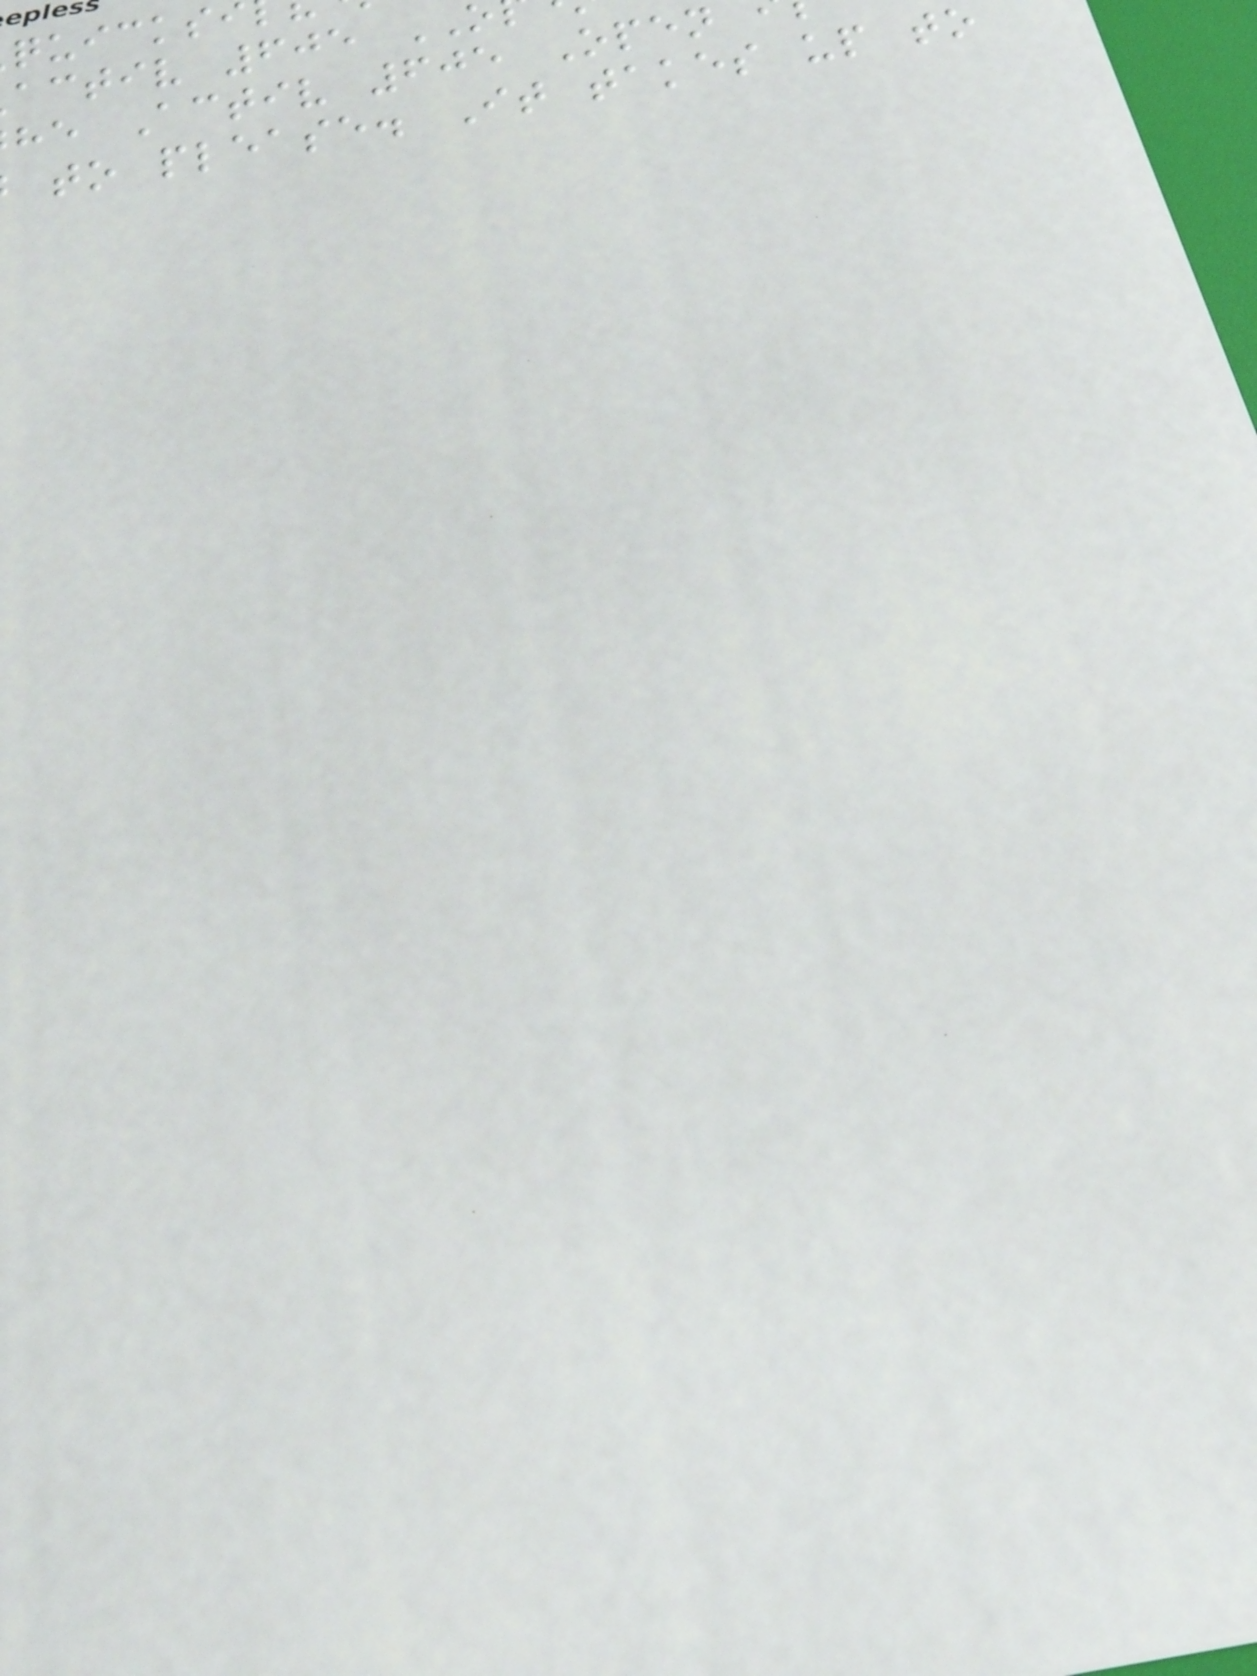activ 605
he Activ 605 Open
to please. It takes up to
